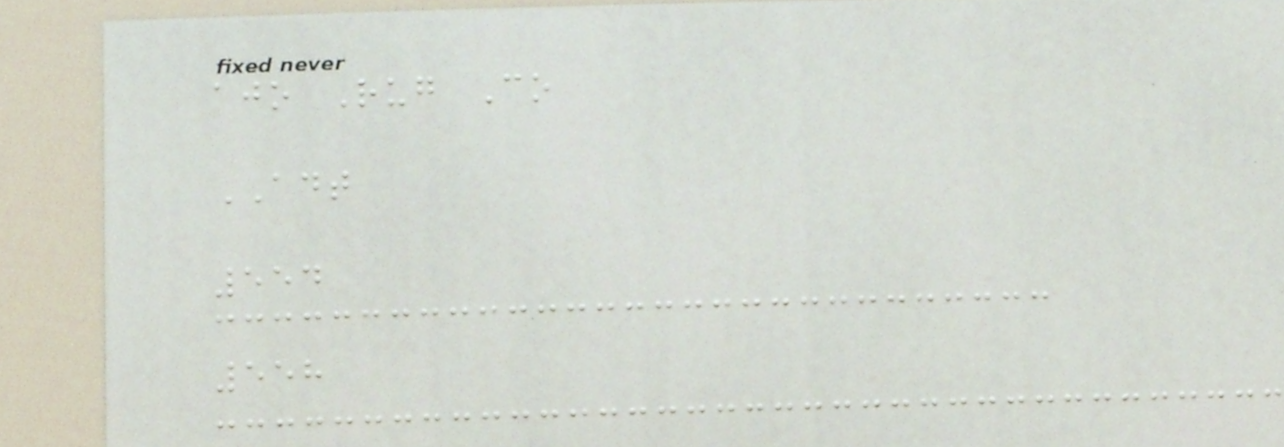ajo Rug Co
ADT
554
558
